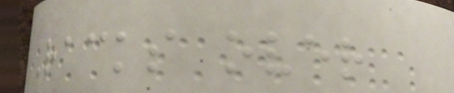Racks over
